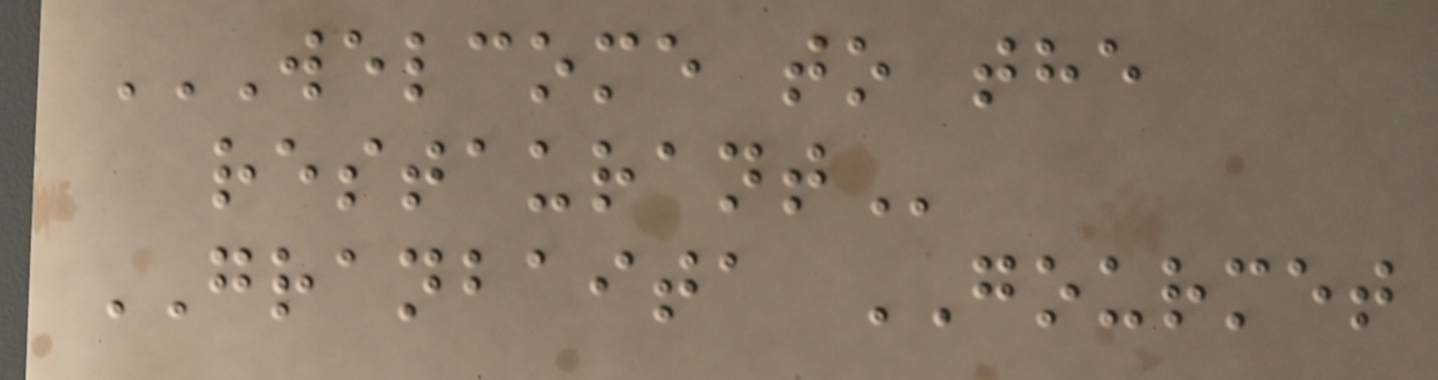WELCOME TO THE
RESTAURANT
GRANBAITA GOURMET
